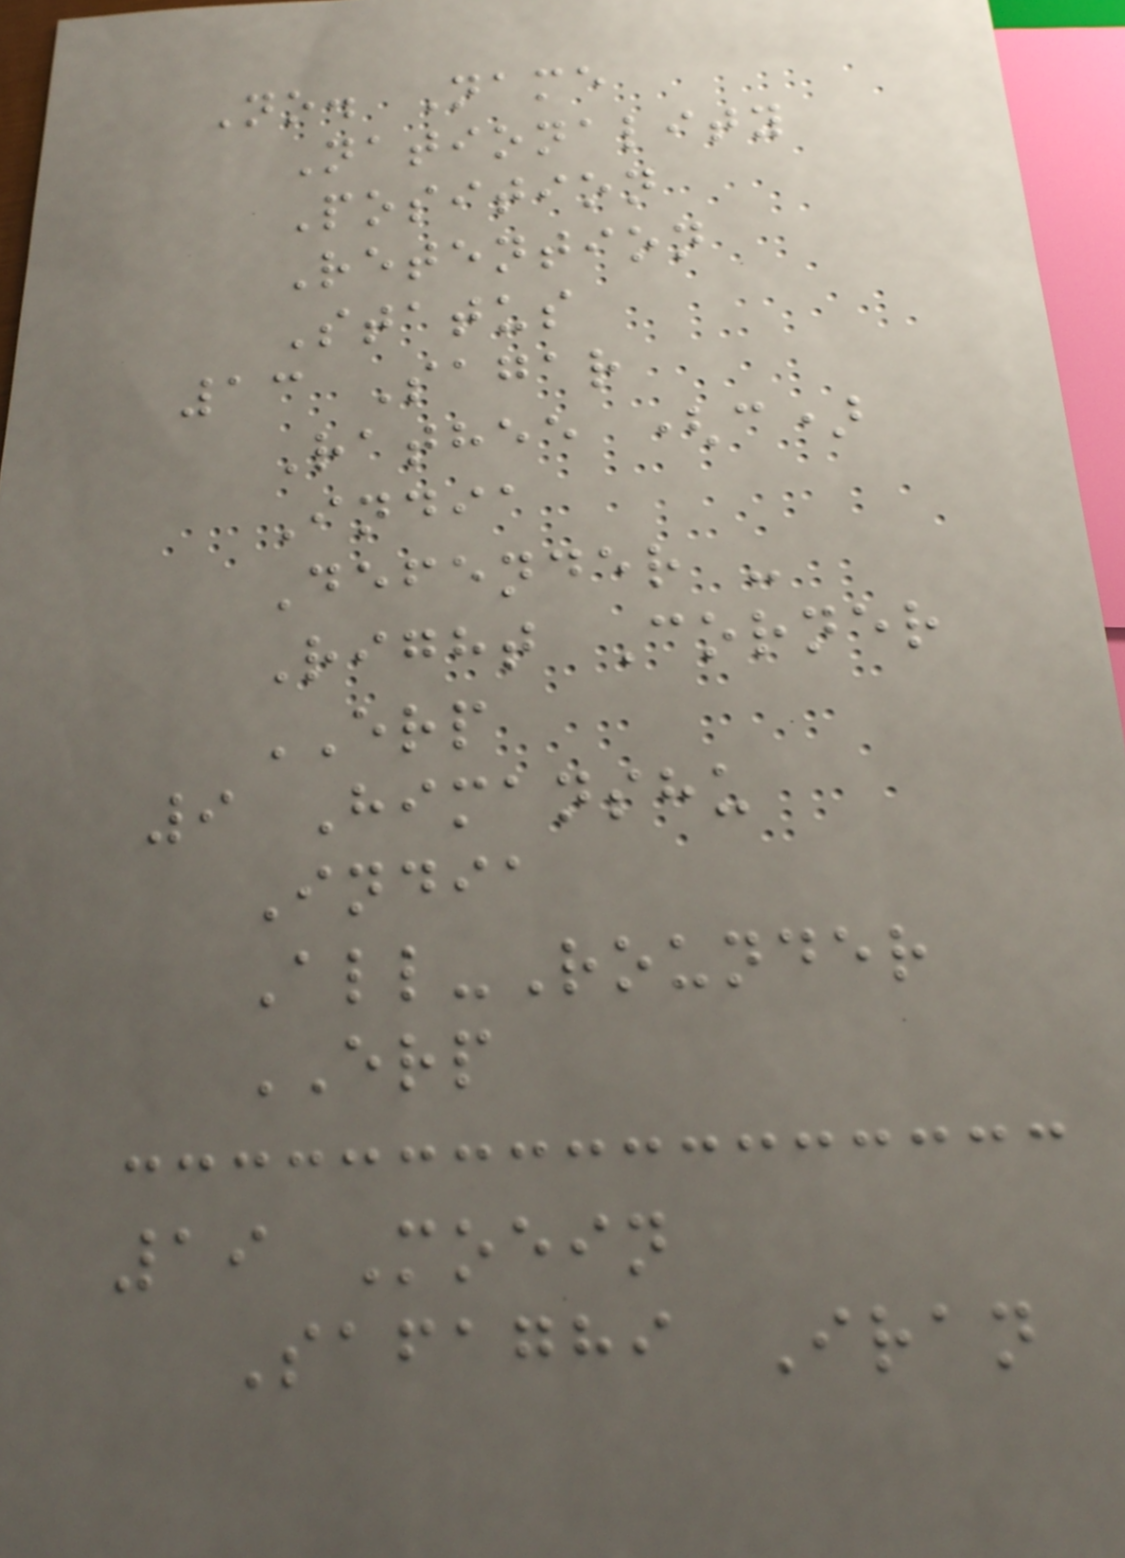No. Name
Nationality
Position
Retention
Status
13 Sagar
Rathee (c)
India
Defender -
Right Corner
ERP
9 Himanshu
India
All-Rounder
ERP
19 Moein
Safaghi Iran
